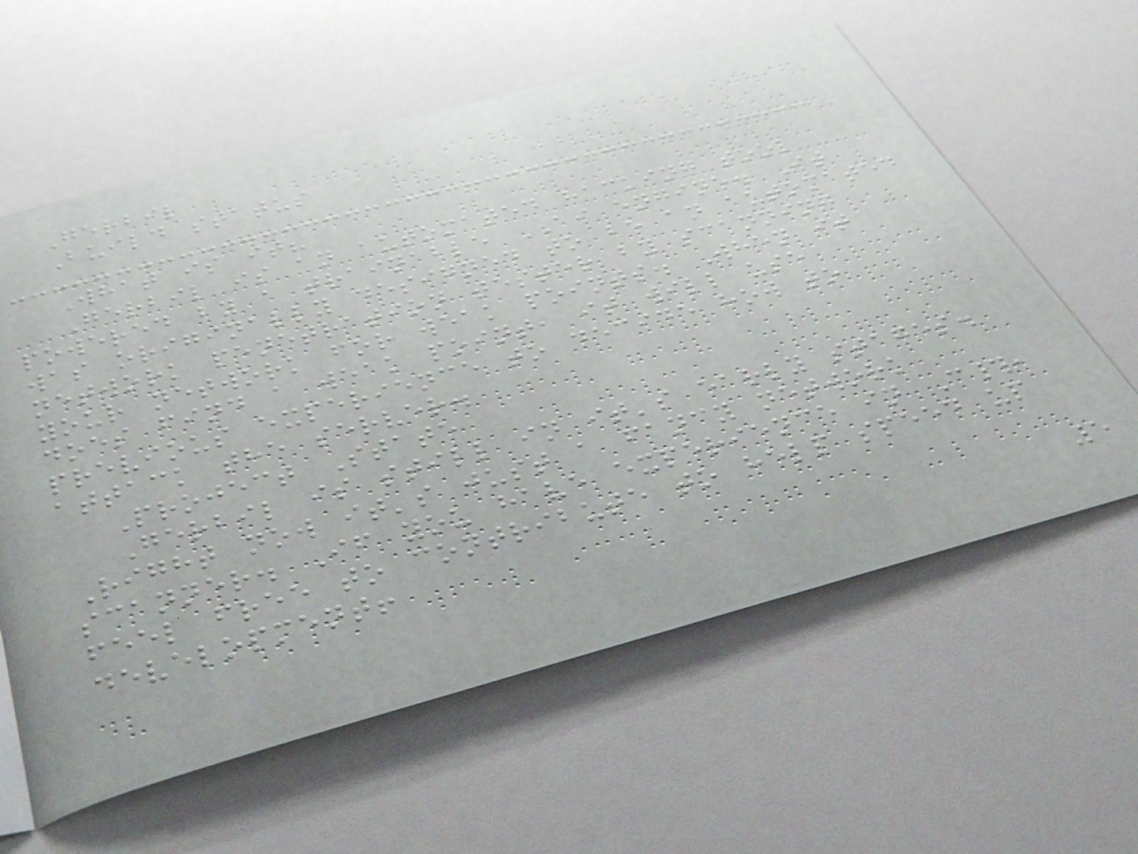Gerbil
Build status
What is it?
Gerbil is an automated hacking tool
powered by a trainable AI engine. It
was originally designed to be an automated
network penetration tester by scanning
your network for weak points. When it
does find a weak point, it will use
previous experience to decide how to
attack the server.
Project State
Gerbil is still in it's early stages.
Right now it's just a fancy network
scanner. If you have experience in C#,
feel free to contribute to help speed up
development!
5
